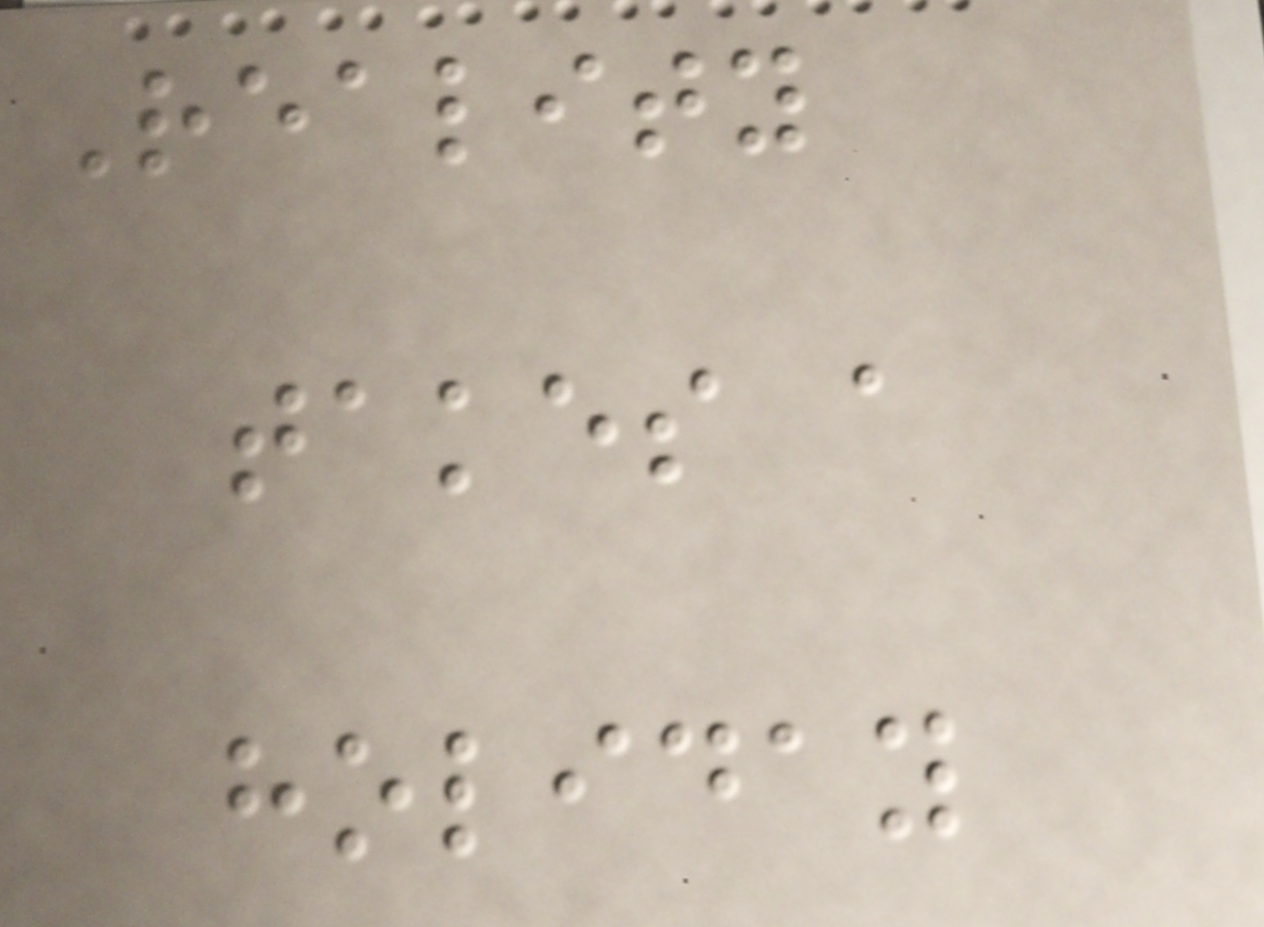Reality
takes a
holiday
